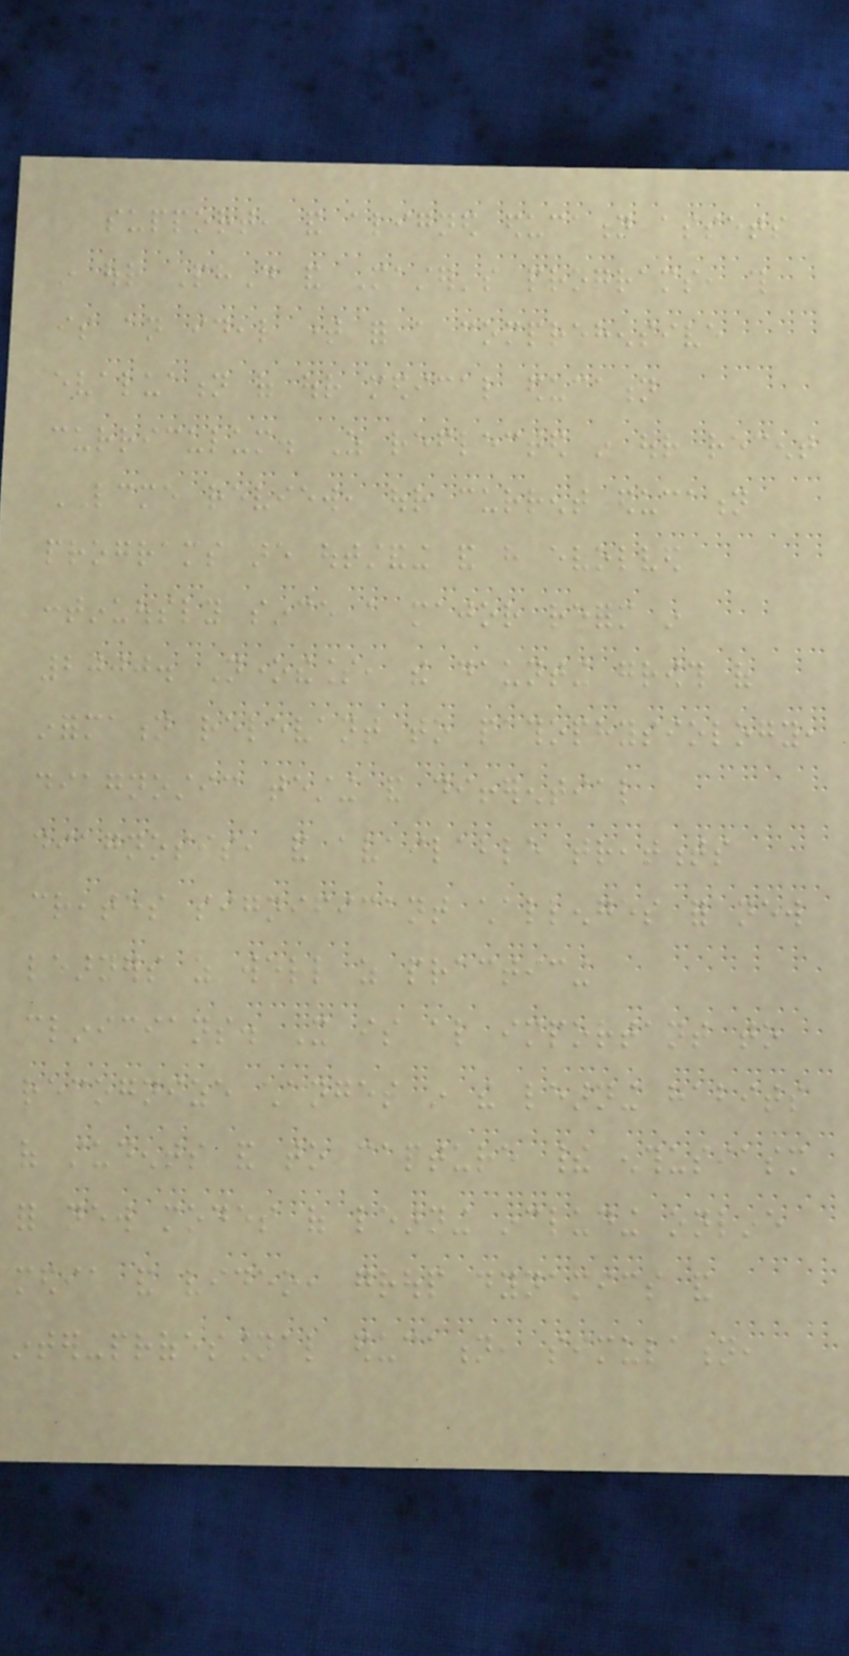support, and aligned education assets
in our PhD and Master's programs, this
is an ideal time for a comprehensive
evaluation of our medical education
curriculum. As reflected in our recent
LCME review, our current education
programs are outstanding and have evolved
continuously since a major reform in
2000. Nonetheless, the daunting growth of
information relevant to pathophysiology,
diagnostic testing and differential
diagnosis, and available treatments
creates significant challenges for new
learners as well as practicing
clinicians. It is also important to
recognize changes in the learning habits
of students and to capture their enthusiasm
for new modes of learning including online
media and video, group dynamics and
inter-professional education, simulation,
